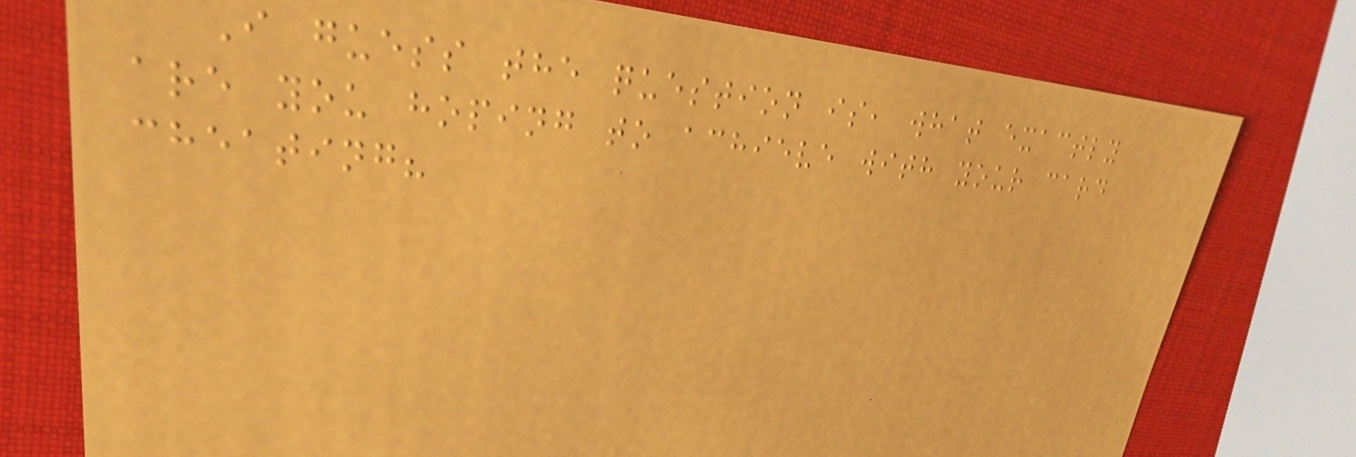I guess the question is, what exactly
are you hoping to achieve with your card
cheating?
